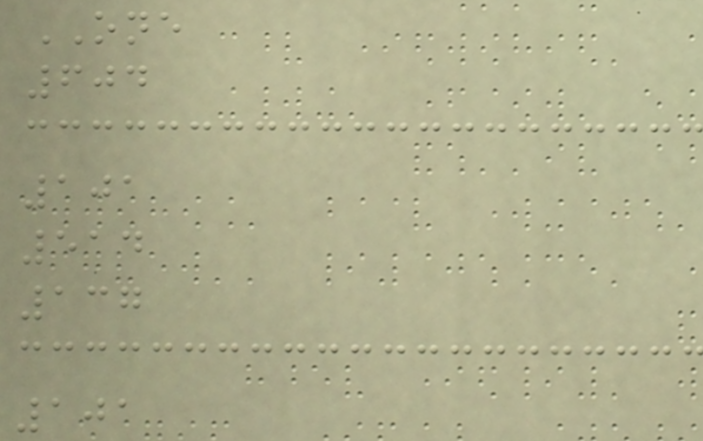ONE
604
101
514
137
101
